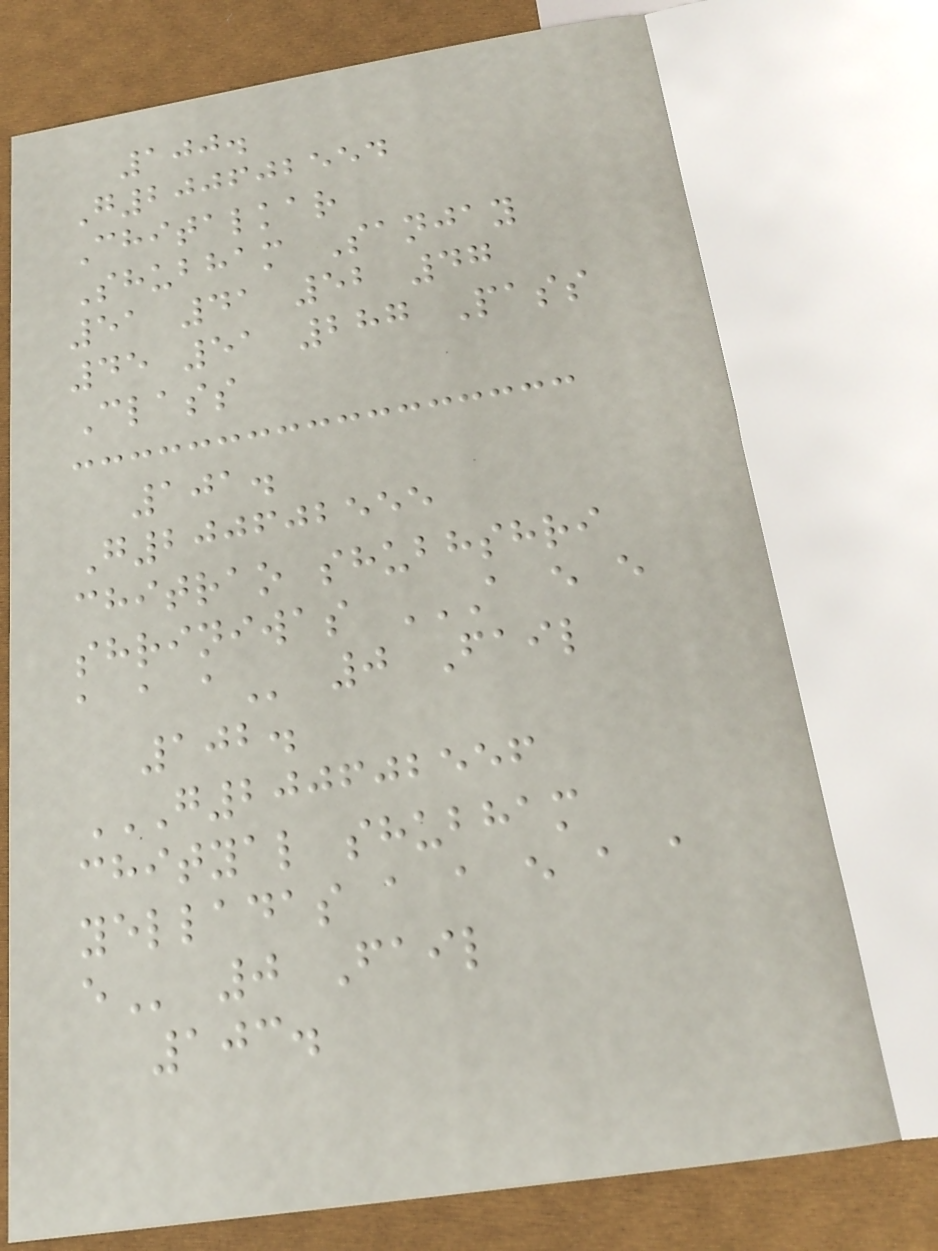100.
G200602554
Chitalkar
Shubham Sanjay
51 41 52 47
45 51 287 Pass
Class
101.
G200602555
chitrao shubhshri
shriniwas A E E
A A A 0 Fail
102.
G200602556
CHITYAL SHUBHAM
YELLADAS A A E A A
E 0 Fail
103.
